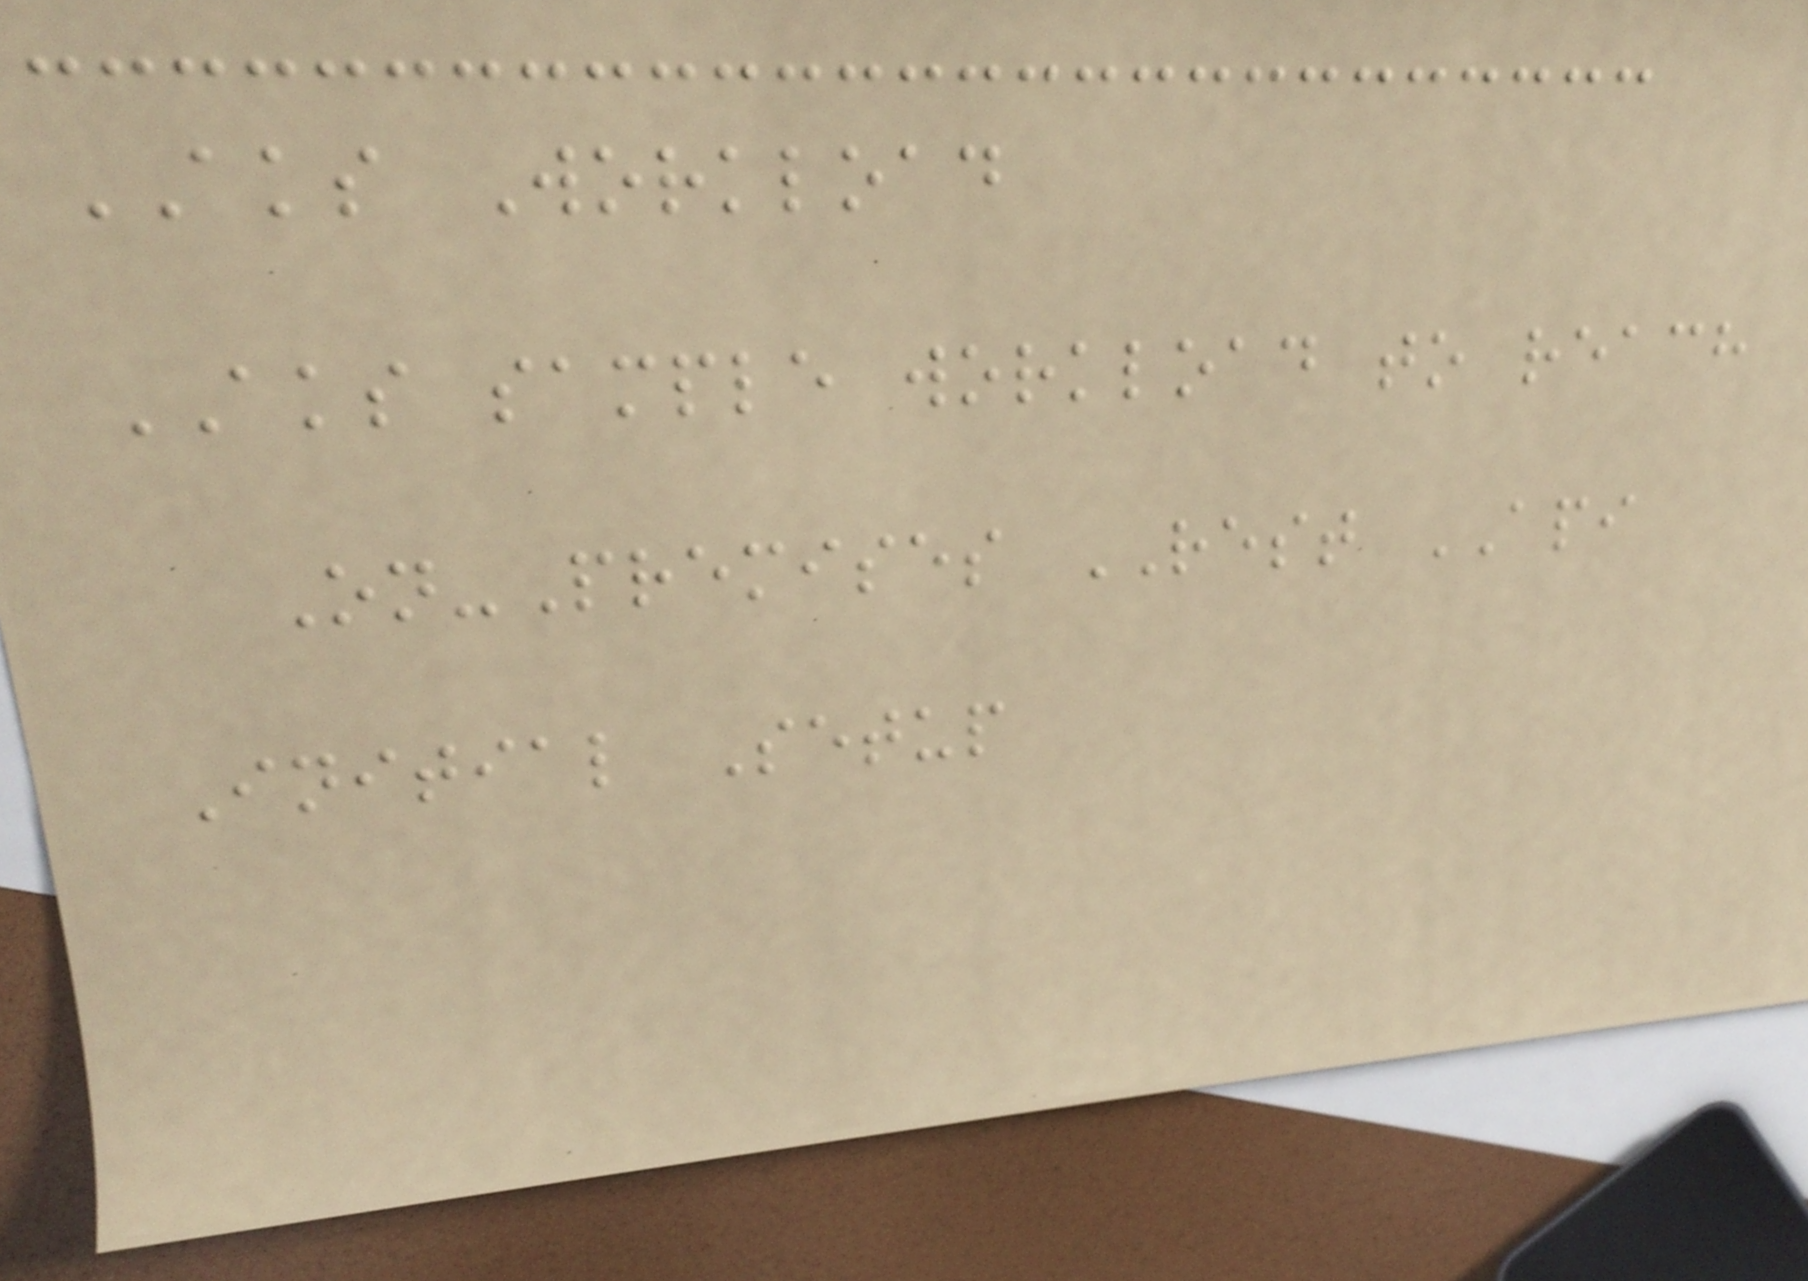AKS Workload
AKS sample workload to reach
On-Premises REST API
Initial Setup
